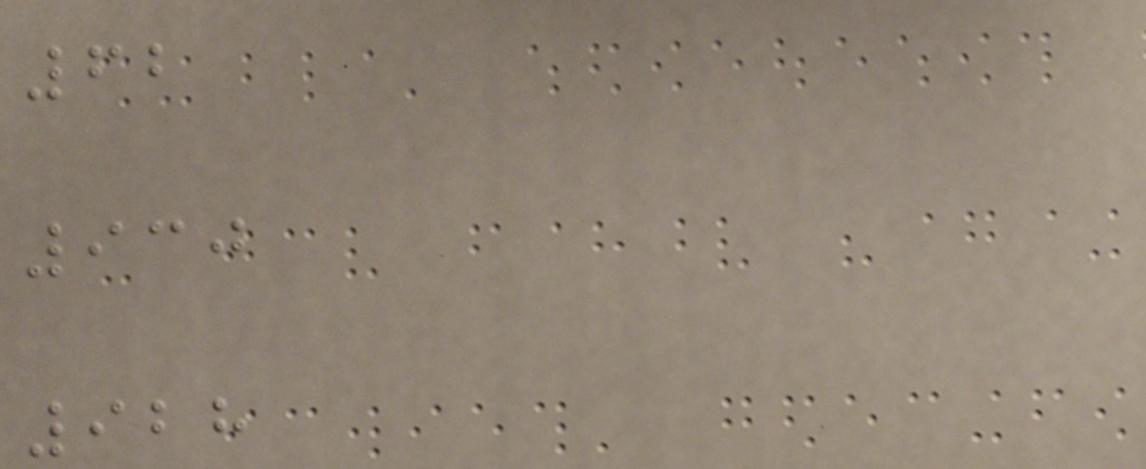62
930
928
